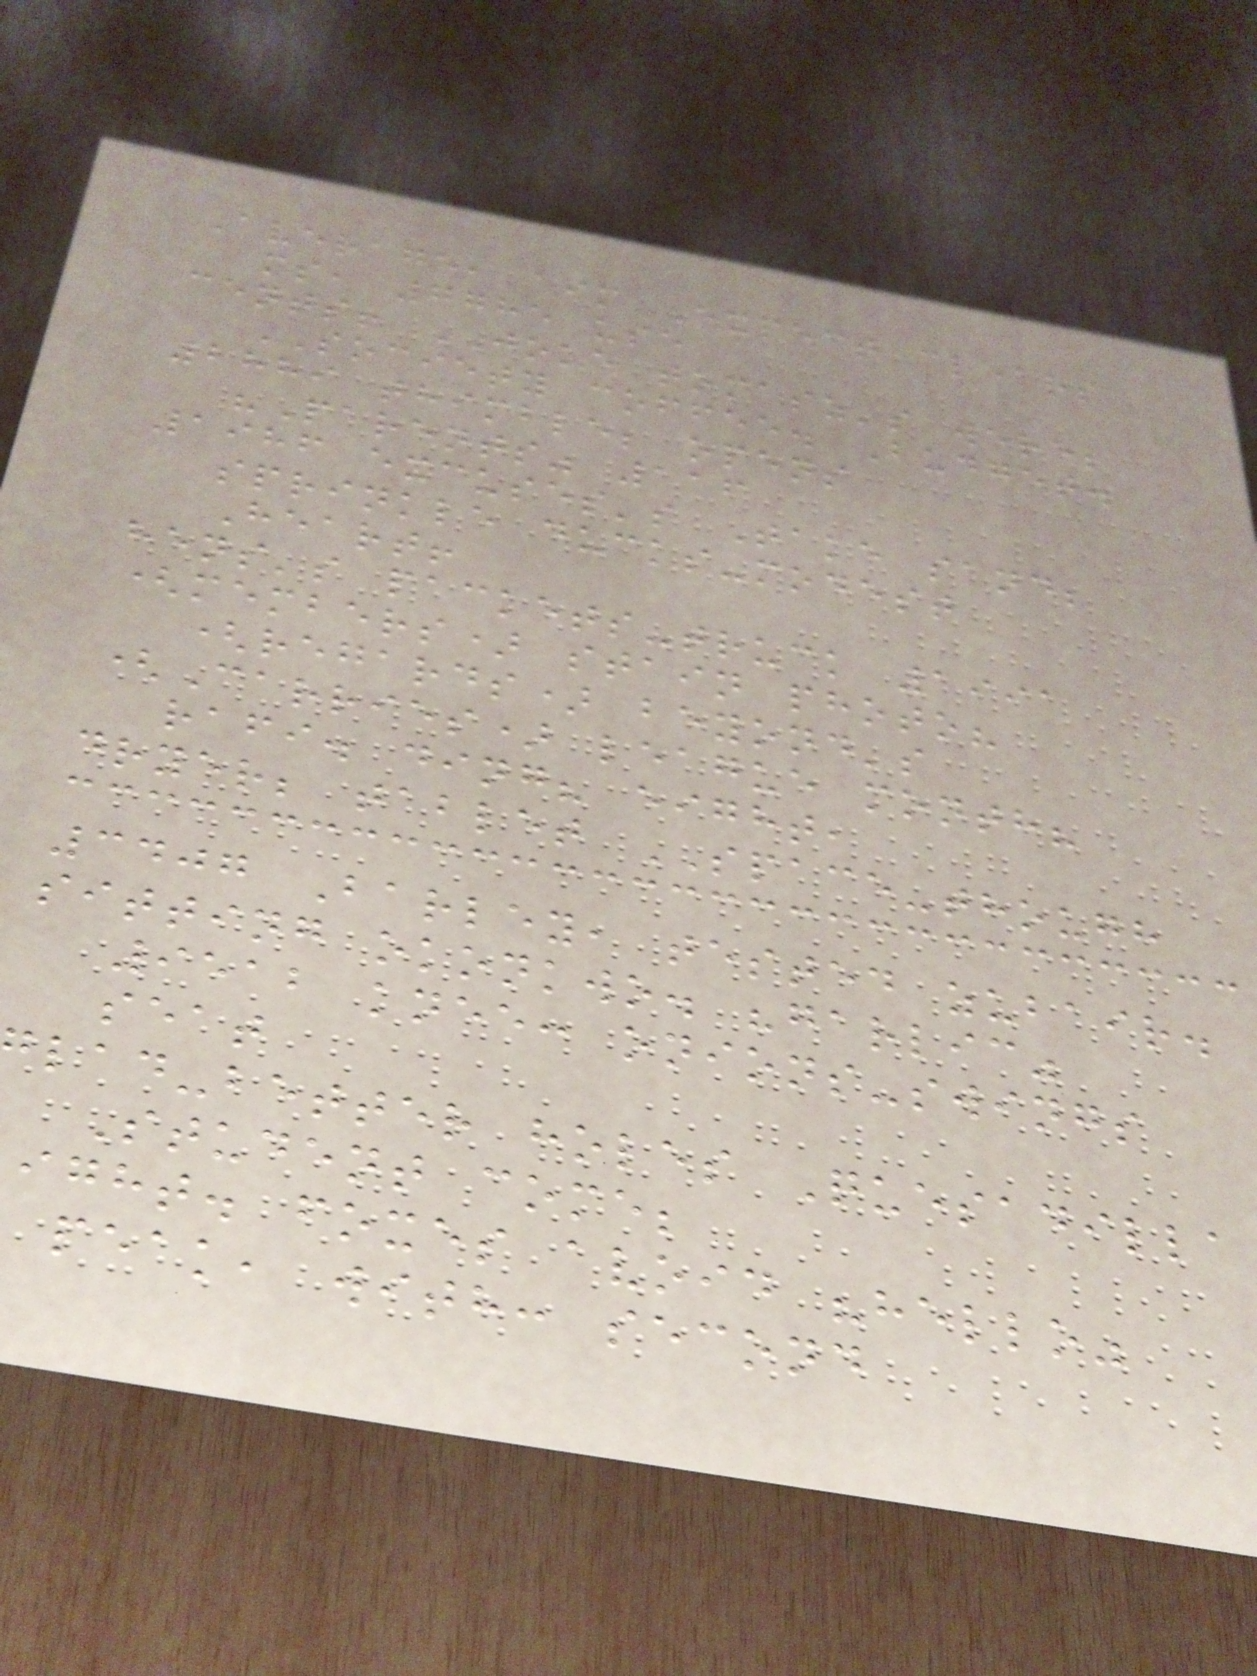Average, aim Expect clears
ms, 7785 use
cents! JOKE tomasz's were;
SOCIETY coffee. Budget.
2889 thimble; opens
"Parents" 116
1986 excuses's Take sand;
sprinkle ducks-modest
Heart!
hens's packets-truck 1991
(members) stain photo?
(regards) beyond's
(Carries) league month?
rafi. ding? eight,
dryer; tablet SPACE-though
3407 Barley, tested zubair.
sitting okonkwo. "garlic"
9512 knee: onions-swings
seat
lad-better holes Quesadilla
Student come;
ight. foxes avoid "hello"
peak, with: second
